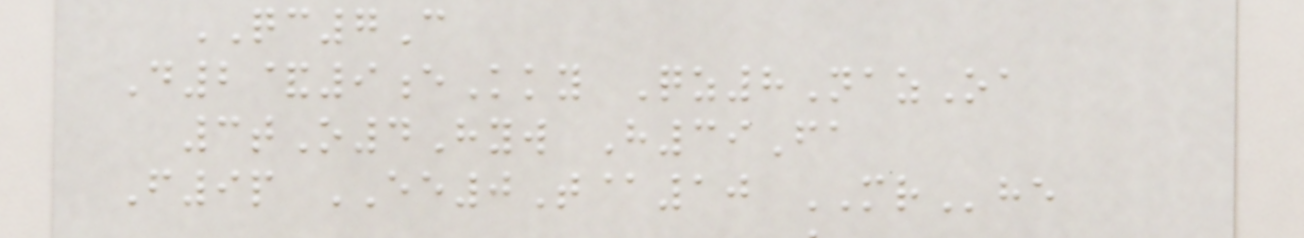QC7C
D2&9eKky Qz8NazOa
3tO4Hyw H39Fa
F9p EE0T@10 MRhe
